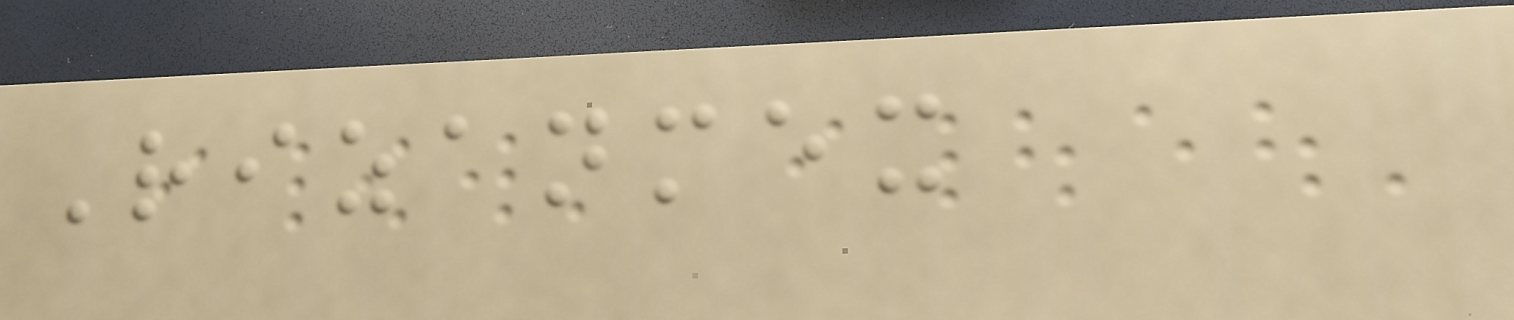Rizanmex
